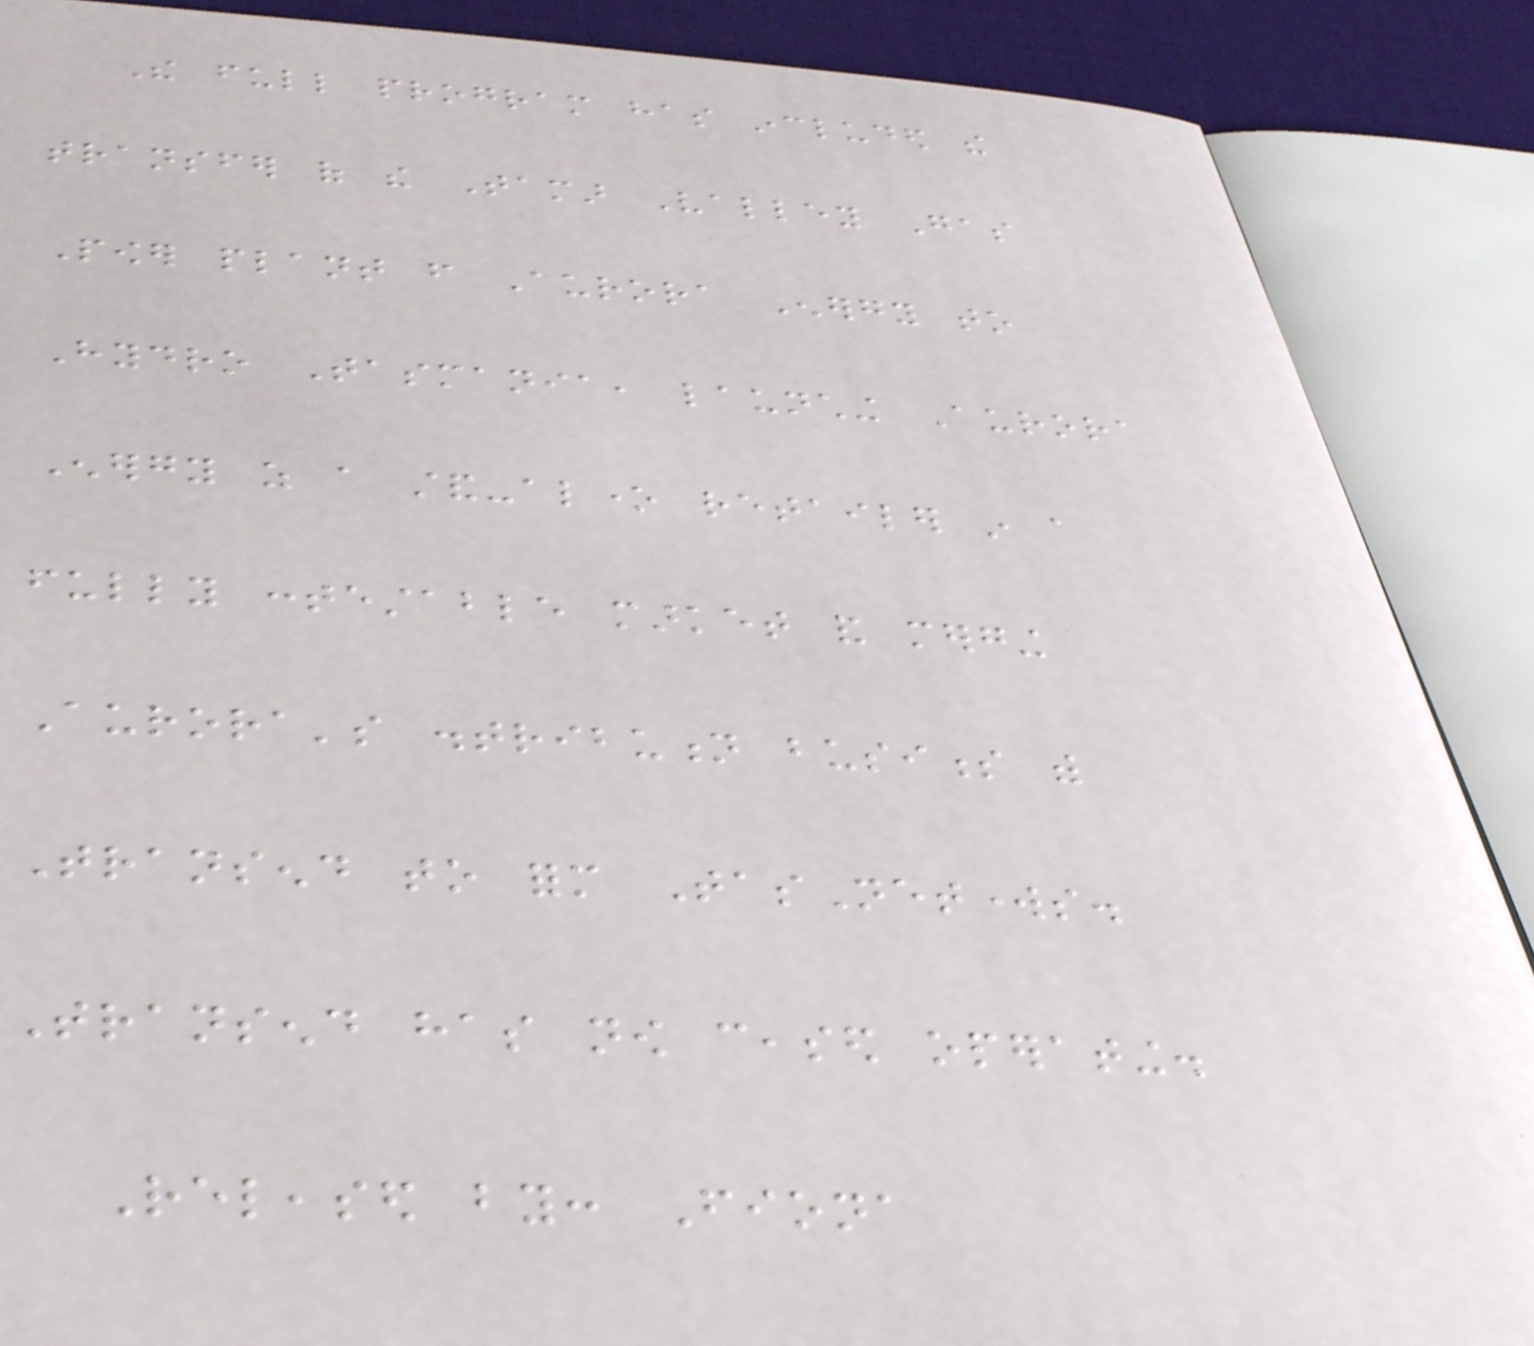The full program has included the
transfer of the Tamar Valley Gas
Power plant from Aurora Energy to
Hydro Tasmania, launching Aurora
Energy as a stand-alone retailer in a
fully contestable market and merging
Aurora's distribution business with
Transend to form TasNetworks.
Transend has now ceased operating.
Released by: Fiona
